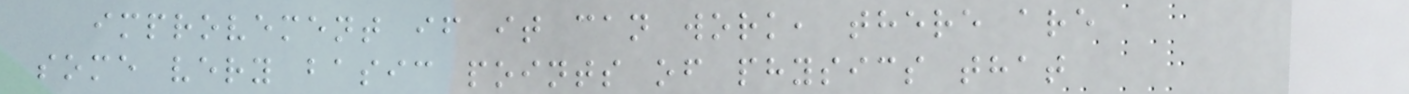improvement if it can work, there are
some very basic points of physics that
